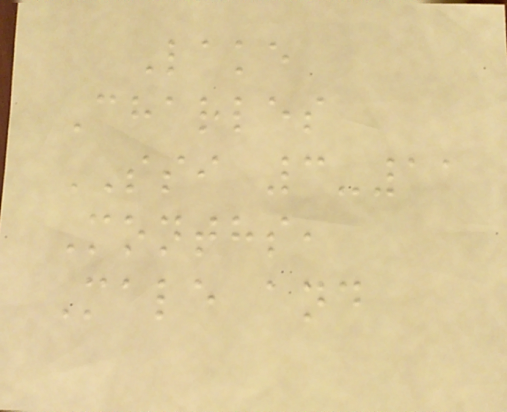Lake
Charles
SSI 3-11
Months,
Male and
